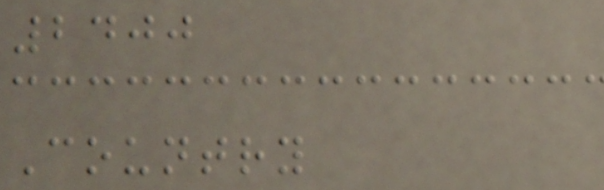2400
Country
